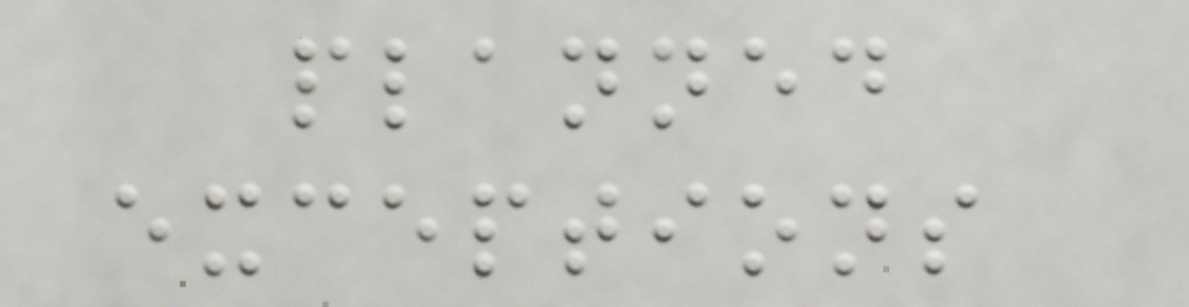planned
exceptions
